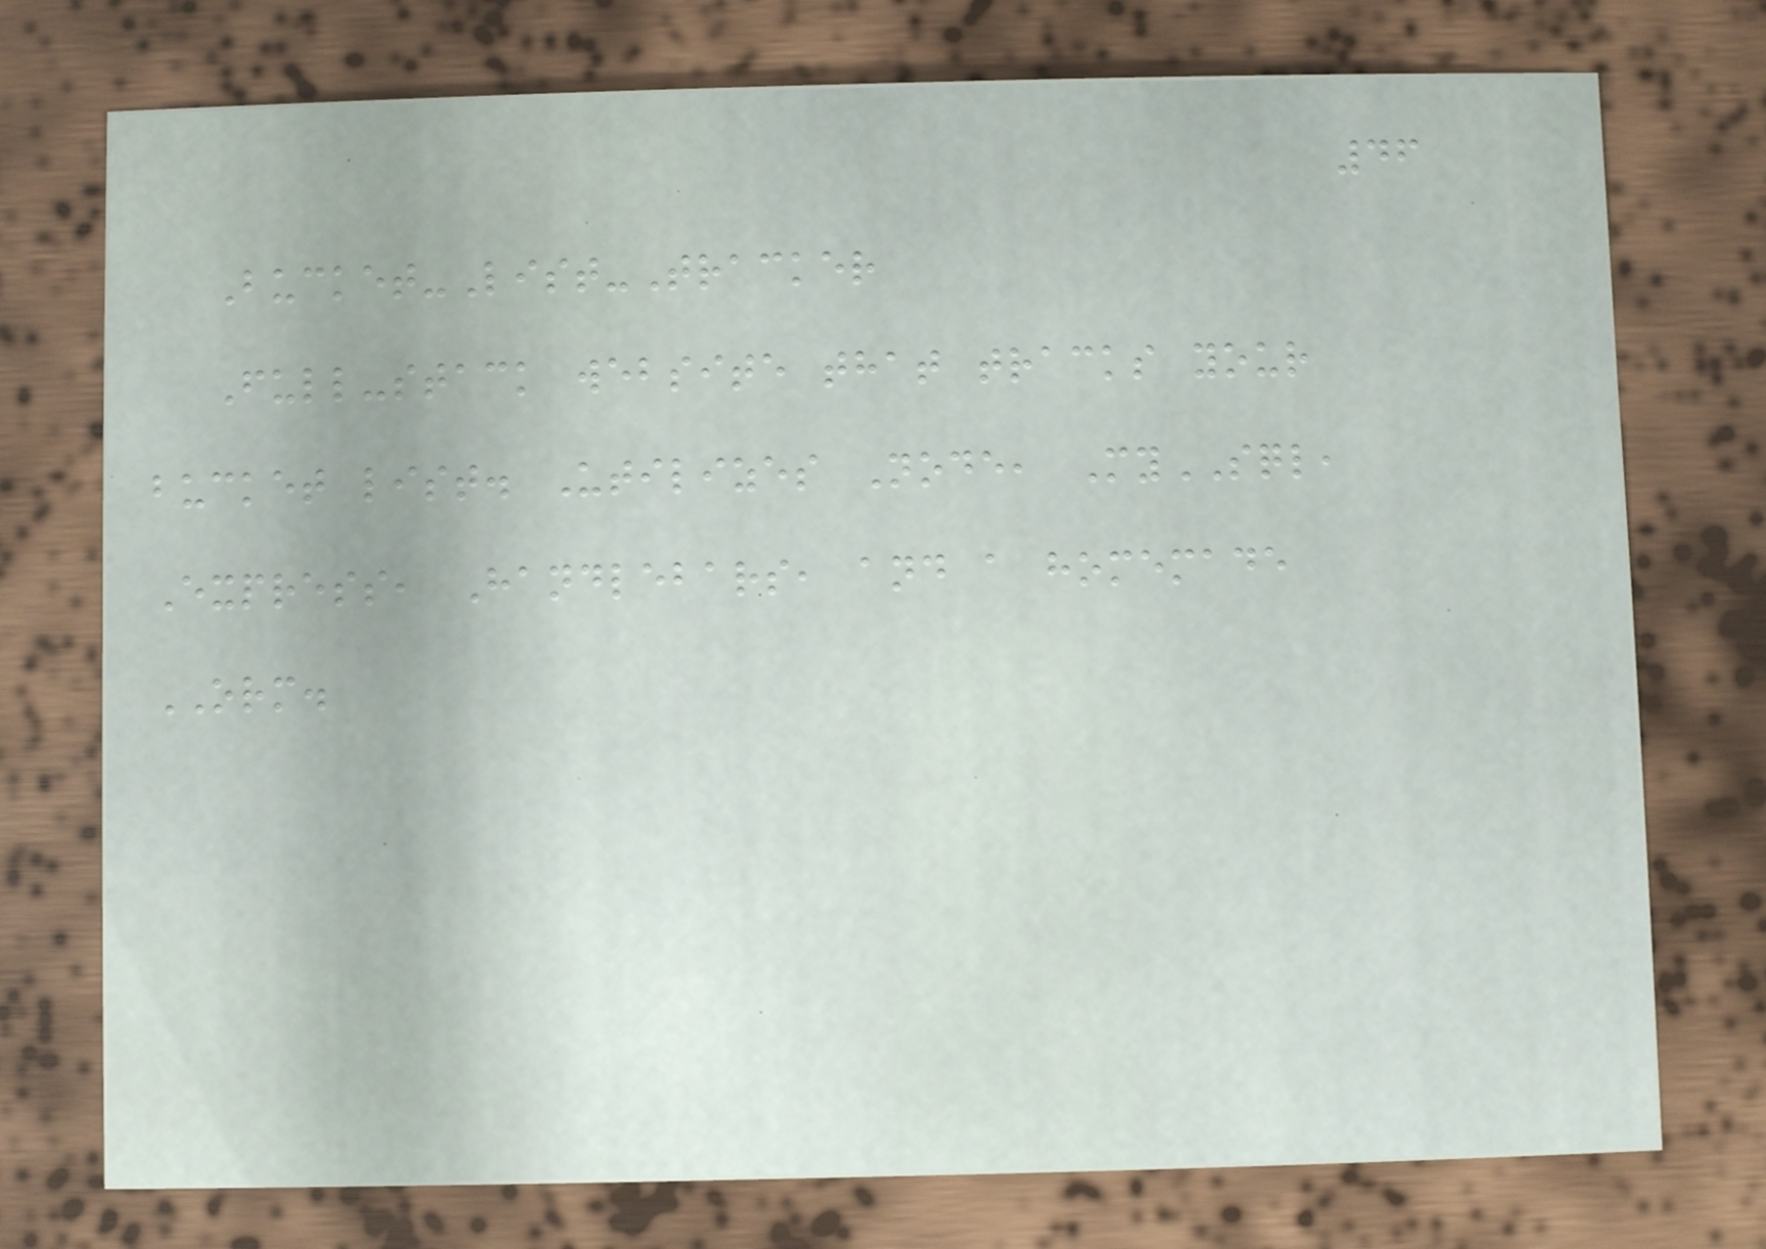46
Bucket-List-Tracker
Full-stack website that tracks your
bucket list. Utilizes Node, MySQL,
Express, Handlebars, and a homemade
ORM.
